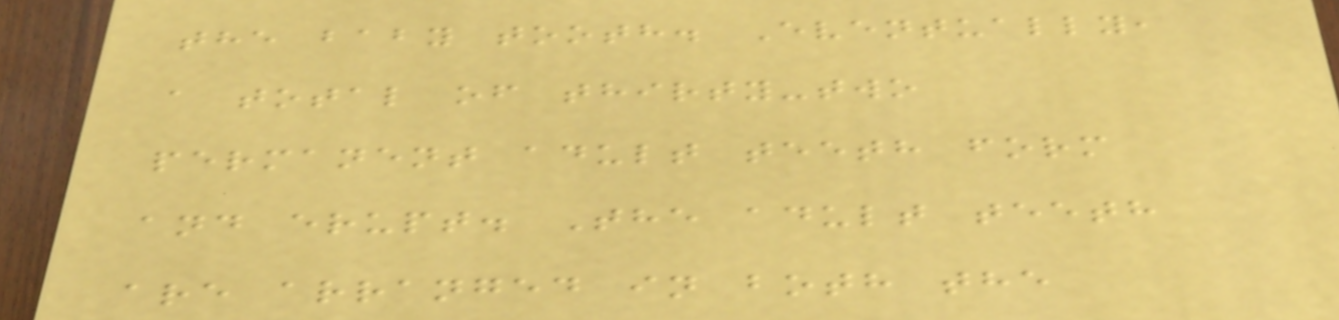the baby tooth. Eventually,
a total of thirty-two
permanent adult teeth form
and erupt. The adult teeth
are arranged in both the
